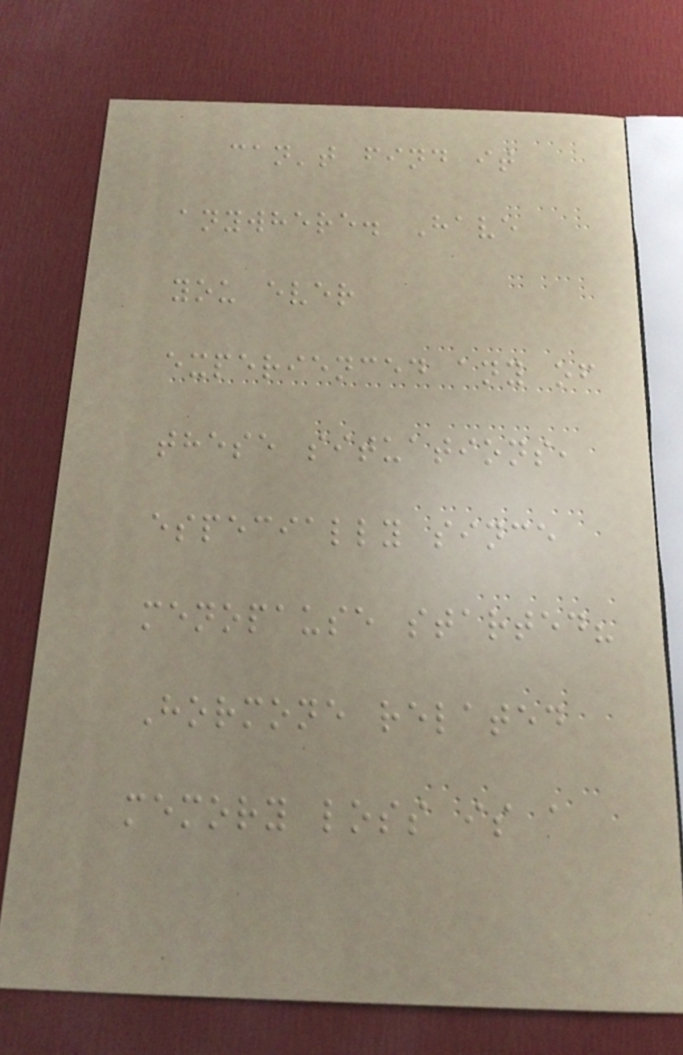can't find it
anywhere. Have
you ever
experienced any of
these situations,
especially since
menopause started?
Hormone related
memory loss is a
